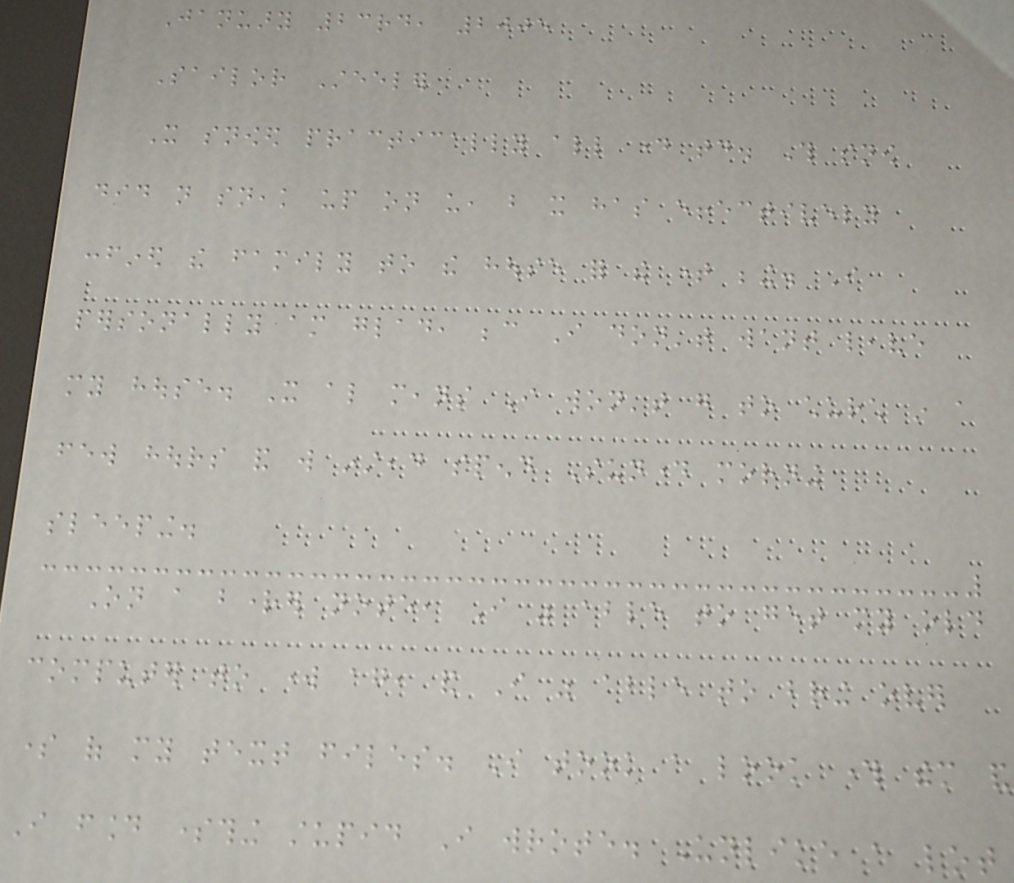January 23rd, 2005
Sailor Steeler
It snowed practically all day today. This snow
did not sneak up on us, but it has effectively
confined the family to the house for the time being. I
personally am glad, because I don't want leave
my house. It also means I won't go to church in a
few hours and will instead spend Sunday morning
sleeping.
On a brighter note, I was able to get my old
computer to work again, and I was able to bring over
some of my text files. I took a look through them and
I found something stupid I wrote. Unlike a lot
